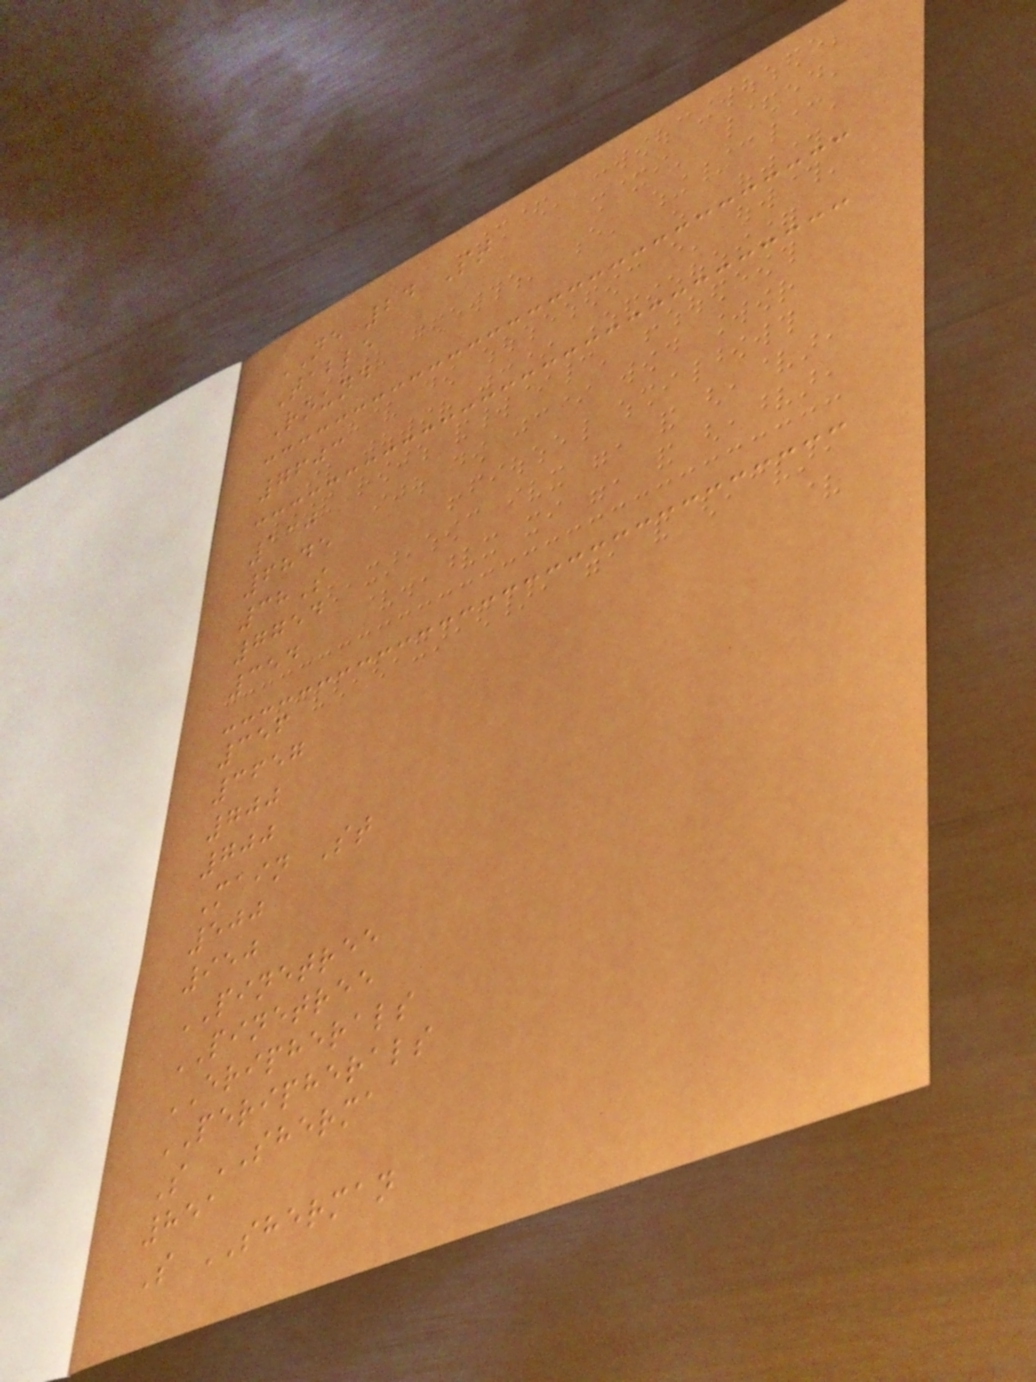NE 24 St
Table
Round
7603
130
6845
38S
7754
354
356
3657
700
700
Main St
500
950
PINETREE
PINETREE
ERIPHERALS
PERIPHERALS
S SHERMA
851
S SHERMAN
